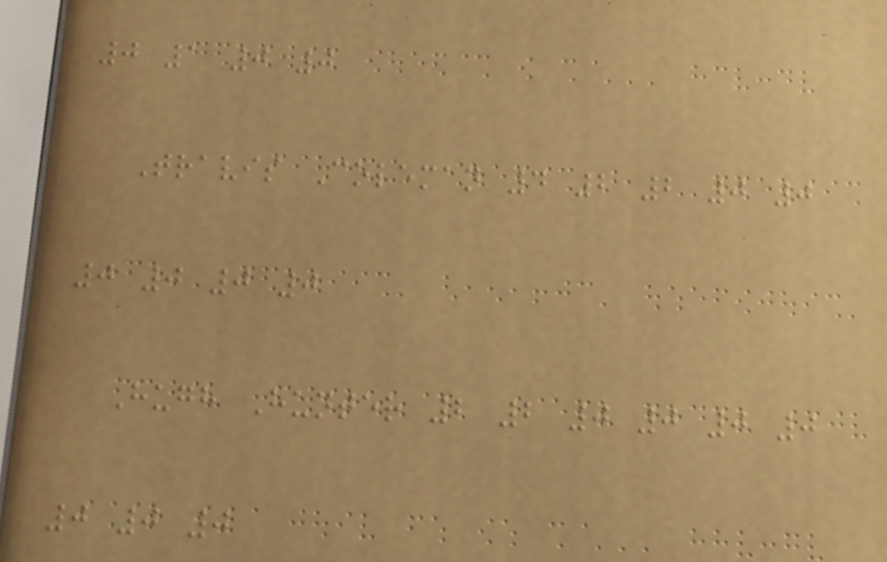0 1 0 0
Travis Coleman 4 2 2 0 0
0 0 0 0
Hugh Hunter 2 2 0 0 0 0
0 0 0
